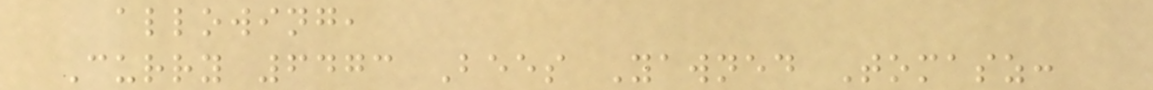allowing,
Curry 6473 Bees Yawned Tomasz:
